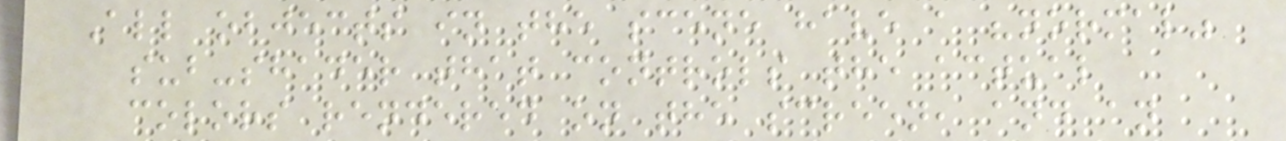All objects in the scene have a "normal"
sub-shader that controls the actual
colors rendered on the screen, and an
